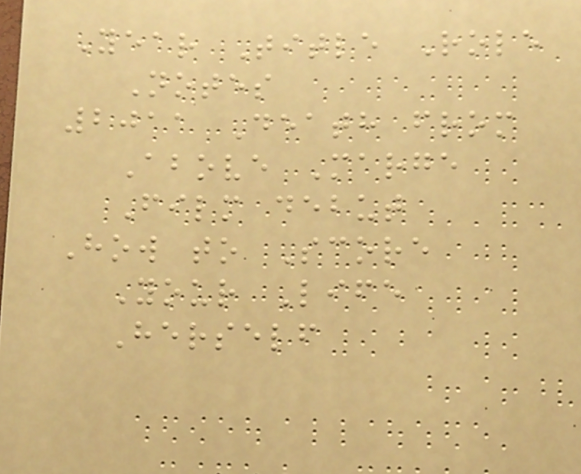Year Title Role
Notes
2011 Death from
Above Marge
Film debut
How to Score
Your Life
Herself
